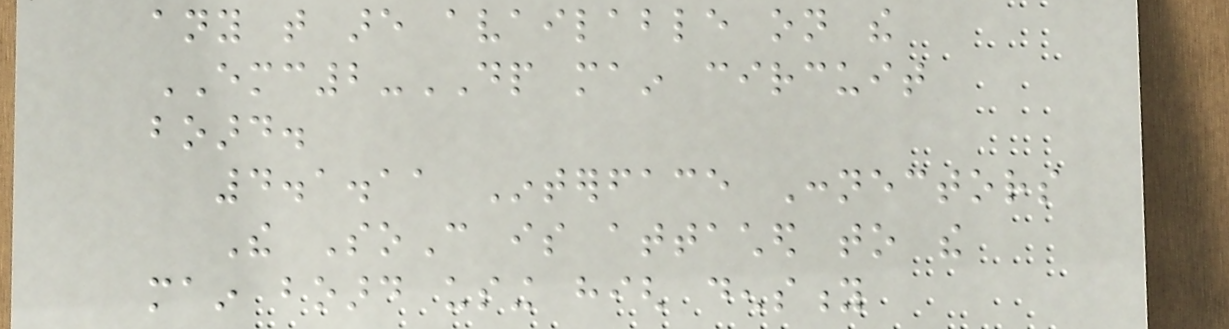any that are available on the
EMC2-DP main circuit
board.
4.1.11 Interface Connectors
The SoC is attached to the
main board using high density
